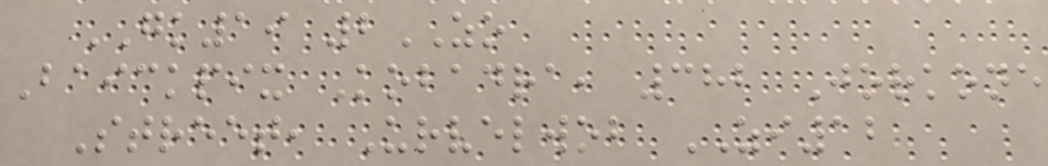GK19 2ZO
Baickpix Kobadra, 382 Jorkone
Street, Urvelwob ZI12
